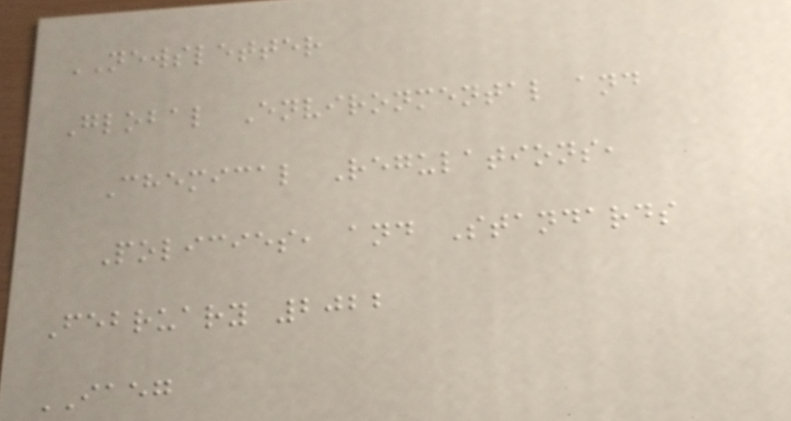NEWSLETTER
Global Environmental and
Chemical Regulations,
Policies, and Standards
February 2022
IAEG
